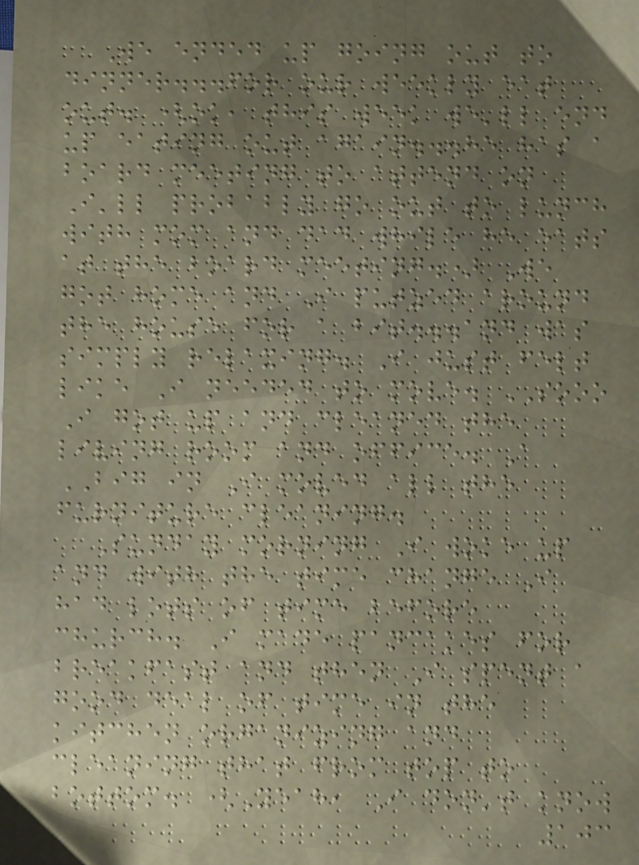We ended up going out to
dinner...for our weekly eat
out. (ok, this week we'll end
up eating out again...he has a
board meeting to attend on
I'll probably go out to lunch
with mom and dad while he eats
at the board meeting.) We
got home and I putzed around
the house for a bit...and was
simply relaxing. I just felt
like I needed to move. SOOO
I got up and cleaned the
living room and office. A
BIG in I moved all the
furniture cleaning.
Sunday morning I woke up
and with the time change I
had lots of time before
church. I made pancakes for
breakfast and then I spent a
good deal of time in the
kitchen organizing and
cleaning that from top to
bottom. (Yeah, I don't know
103
